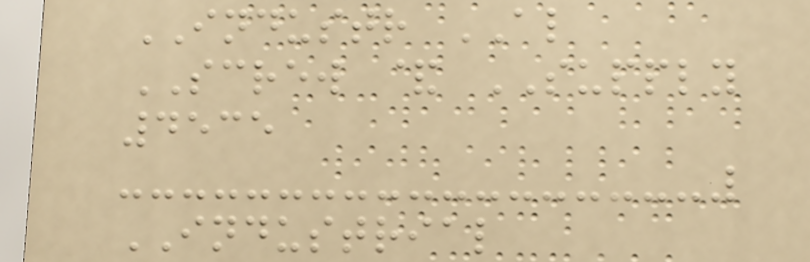INDUSTR AL
SCREW & SUPPLY
4535
INDUSTRIAL
